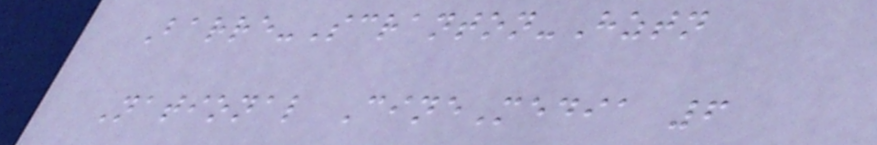Barre-Scranton-Hztn
National CineMedia 6
